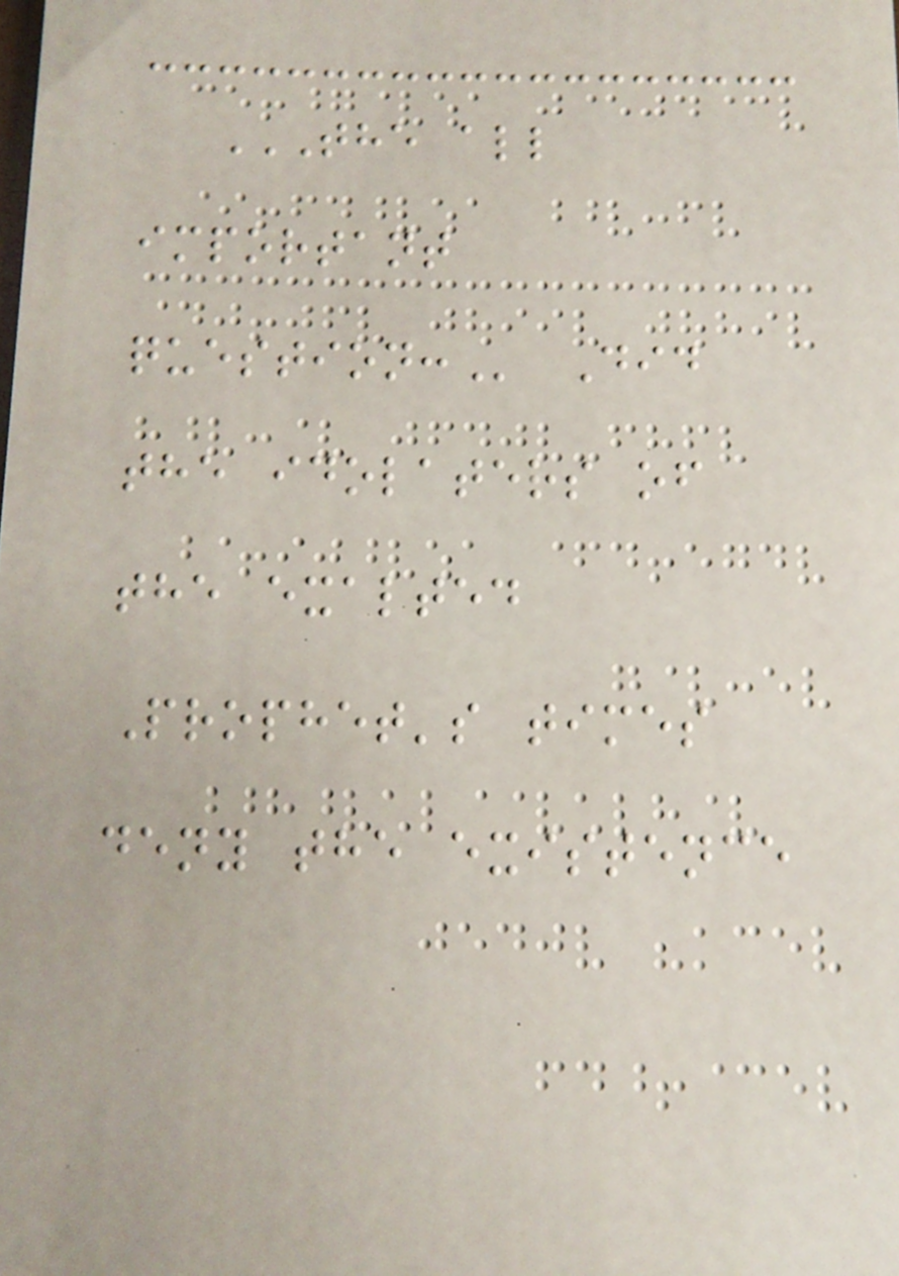THE ALL
IMPORTANT
QUESTION: Did
the idolaters of
the exalted
Prophet's times
deny the existence
